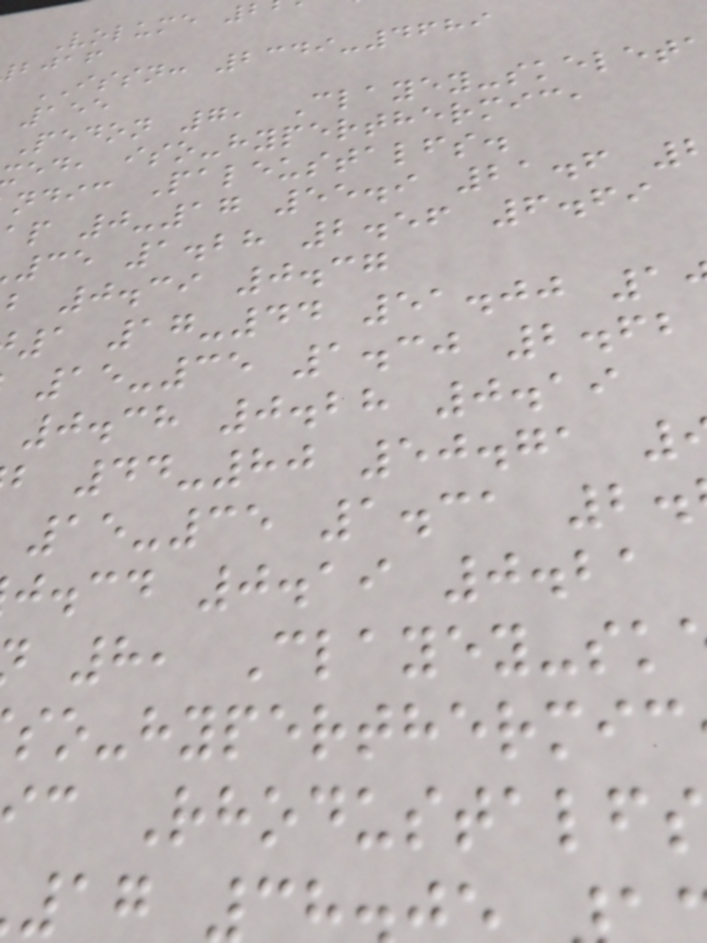Volume
bjaf
ISSN: 2349-4689
155
Pedon 7, Clayey-skelet
ed, iso-hyperthermic,
ndic Paleustalfs.
ap 0-17 55.9 21.6
35 1.28 2.56 6.69
b 0.39 0.37
1 17-44 51.00 1
15-35 1.30 2.62
0.38 0.28 0.19
b 44-80 50.71
15-35 1.31 2.
j.cd 0.19 0.21
8, Clayey-sk
c Rhodustalf
